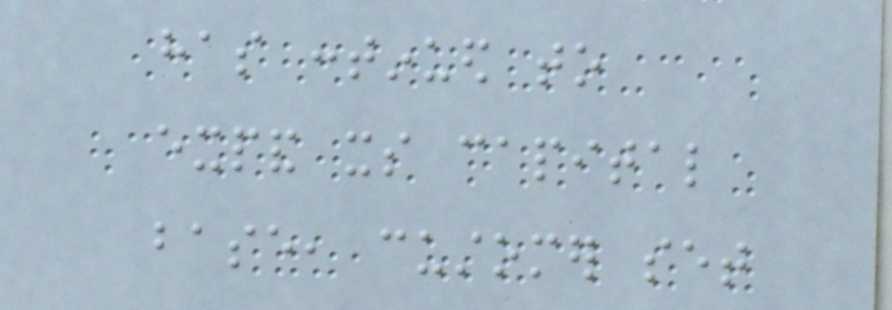has continued to
expand its capital
base, customer set
